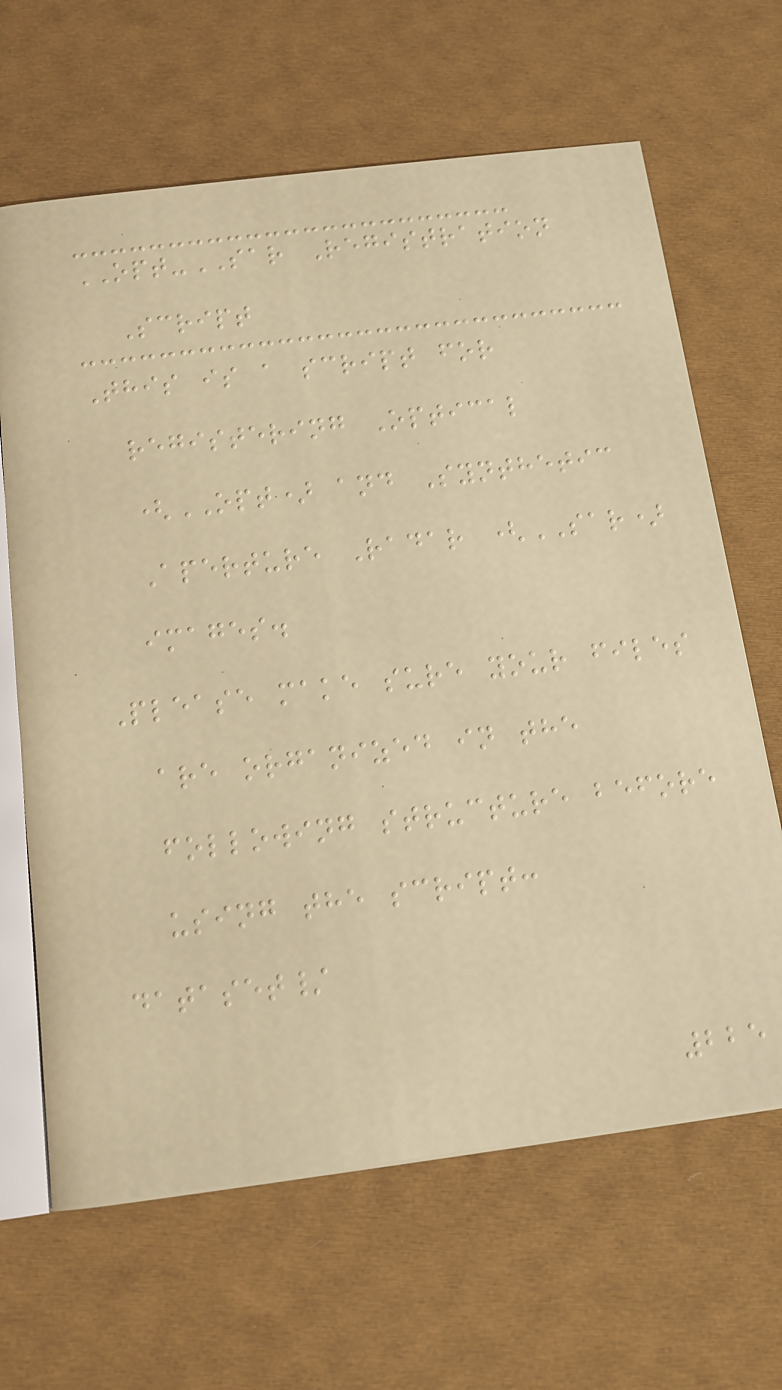OPT-SAR Registration
Script
This is a script for
registering Optical
(OPT) and Synthetic
Aperture Radar (SAR)
images.
Please make sure your files
are organized in the
following structure before
using the script:
dataset/
225
